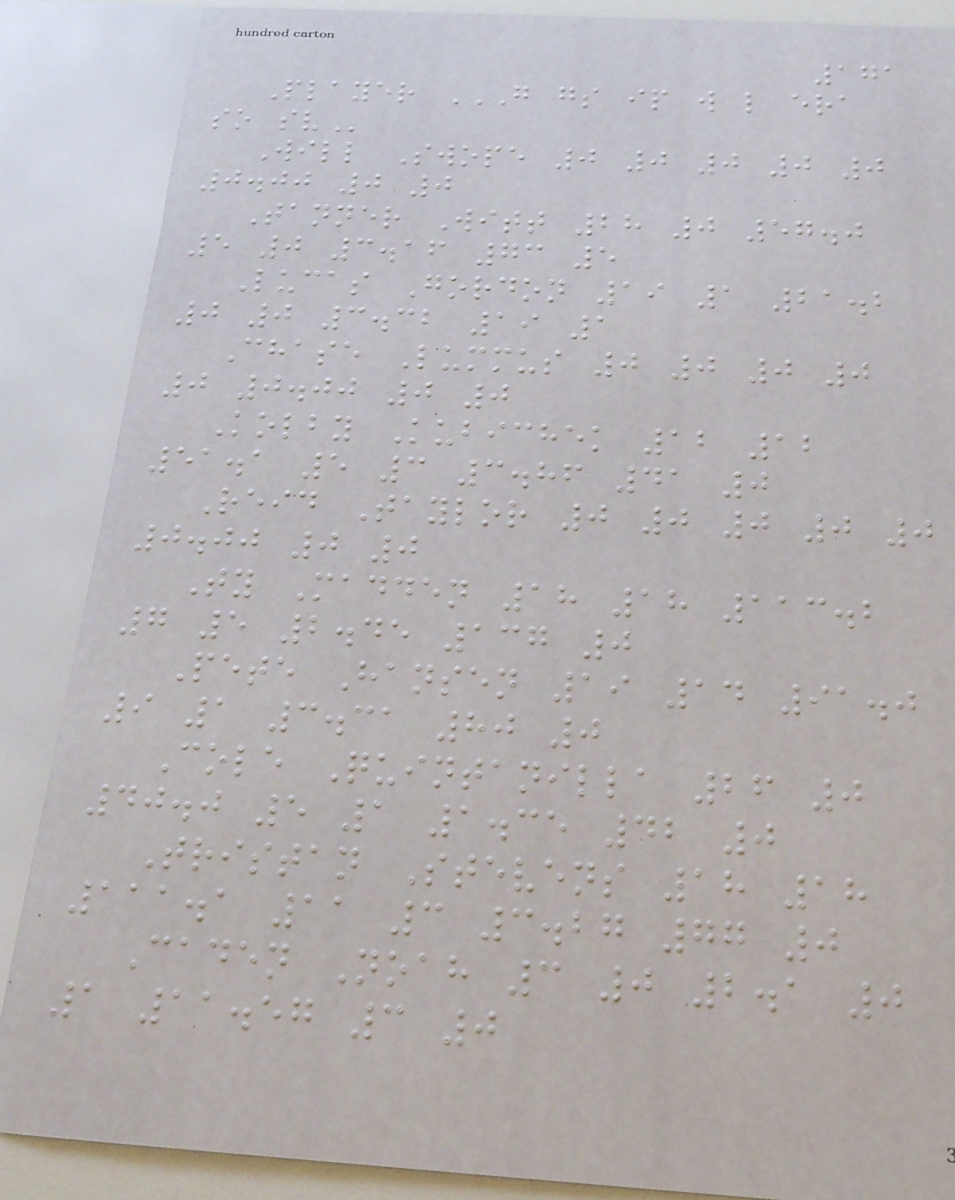171
Player G GS IP W L ERA
SO SV
Will Swope 0 0 0 0 0
0.00 0 0
Tanner Witt 28 0 57.0
5 0 3.16 73 5
Lucas Gordon 19 1 21.2
0 0 3.32 19 1
Chase Lummus 0 0 0 0
0 0.00 0 0
Kolby Kubichek 12 12
51.1 5 3 3.86 41 0
Reid Taylor 0 0 0 0 0
0.00 0 0
Ty Madden 18 18 113.2
7 5 2.45 137 0
Pete Hansen 19 14 91.0
9 1 3.31 80 0
Cole Quintanilla 26 0
40.0 5 1 1.35 42 0
Tristan Stevens 18 18
111.1 11 3 3.27 77 0
Caden Noah 3 0 2.1 0
1 11.57 3 0
